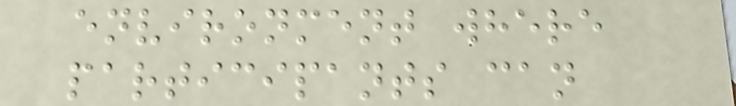environment where
participants can
